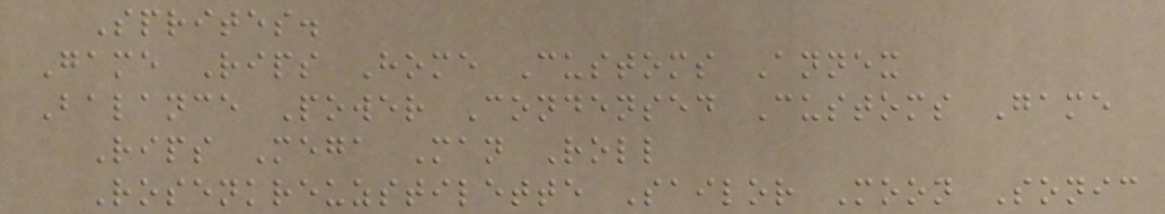Sprites.
Game Rips Home Customs Annex
Balance Power Condensed Customs Game
Rips Mega Man Roll
Rosenkreuzstilette Sailor Moon Sonic
